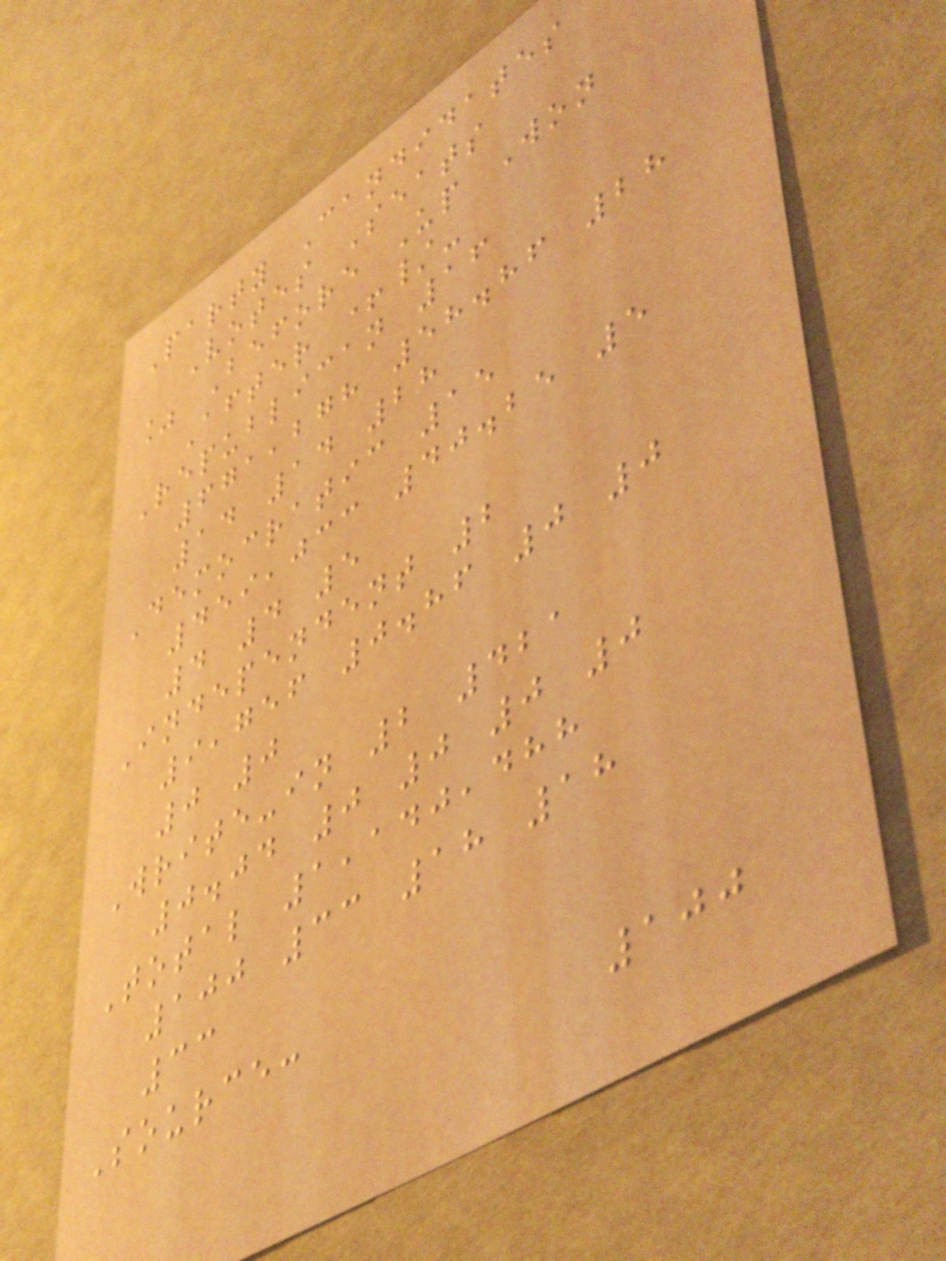Party Candidates
Votes Seats
% Before Up Won
After +/-
Republican 16
671,278 58.86 28
14 14 28
Democratic 15
459,033 40.25 5
4 4 5
Independent 2
9,756 0.86 0 0
0 0
Write-in 2 421
0.04 0 0 0 0
Total 1,140,488
100 33 18 18
33
Source:
100
